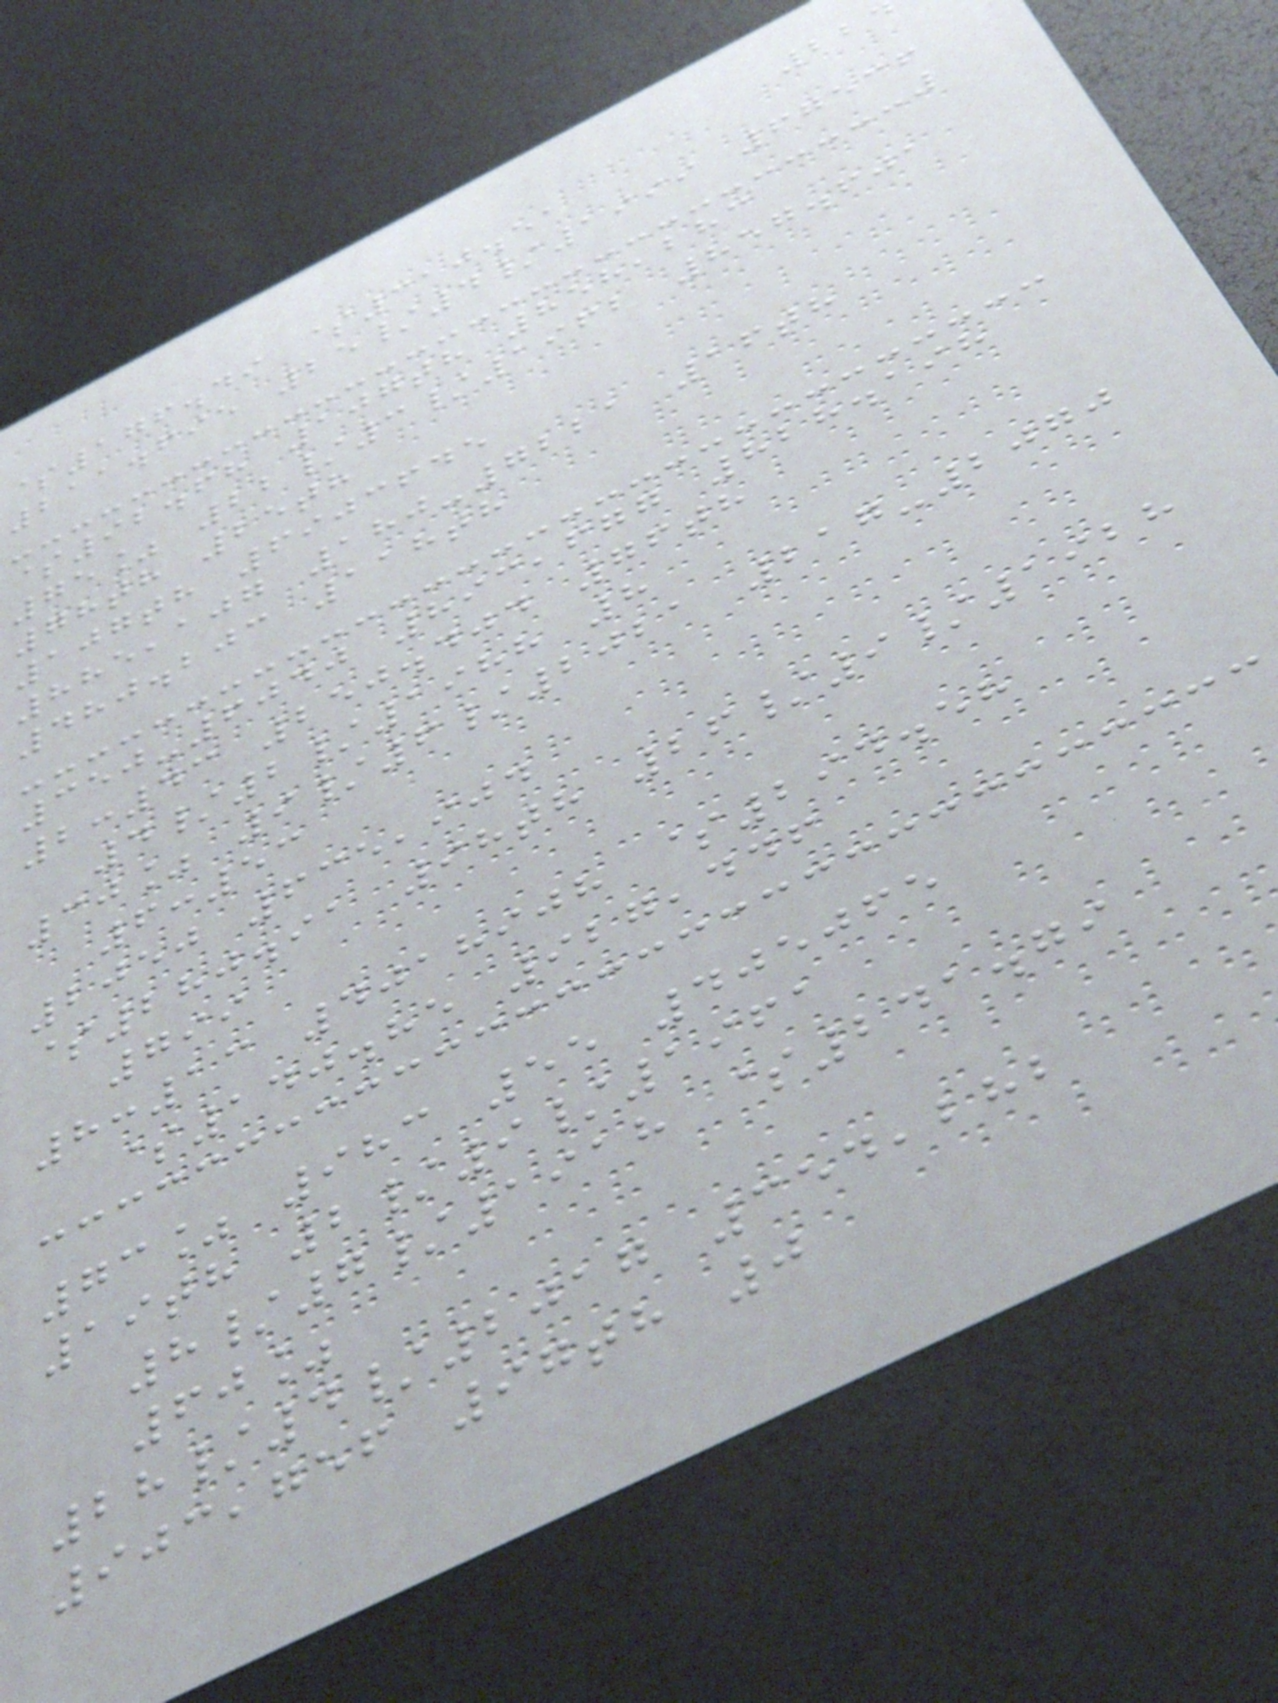$176.49 $310.51
211.695 25/4/1999 67536
$92.68 107th 858,283
75% 22/3/1962 857.601
78th 25th
107th 6903645
885,107 180-7221 16th
480.203 118th
350-6040 893,677 828.198
2:43 250.404 76th
4/2/1988 8
30% 9/6/2021 217-2070
6:53
2050 635,904
$280.91 98th 26/9/1928
799
8:13 4018908 $294.58
$140.85 927,446
73% 983 55 405065
19th 2/9/1961
8/7/1918 $241.79
60%
28/4/2017 354,282
903,756 97th 0
